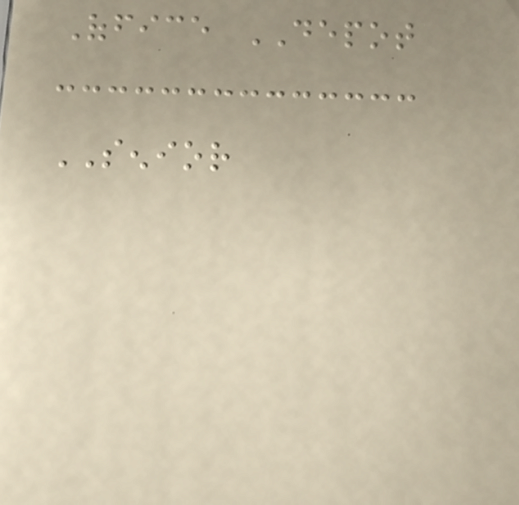Office DEPOT
SENIOR
